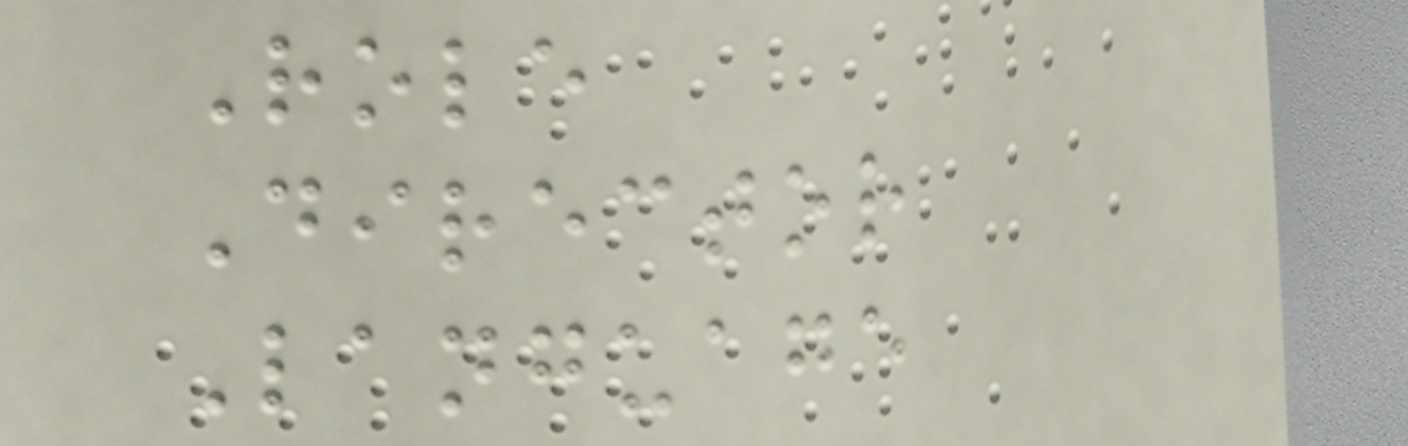Role
Director
Language
